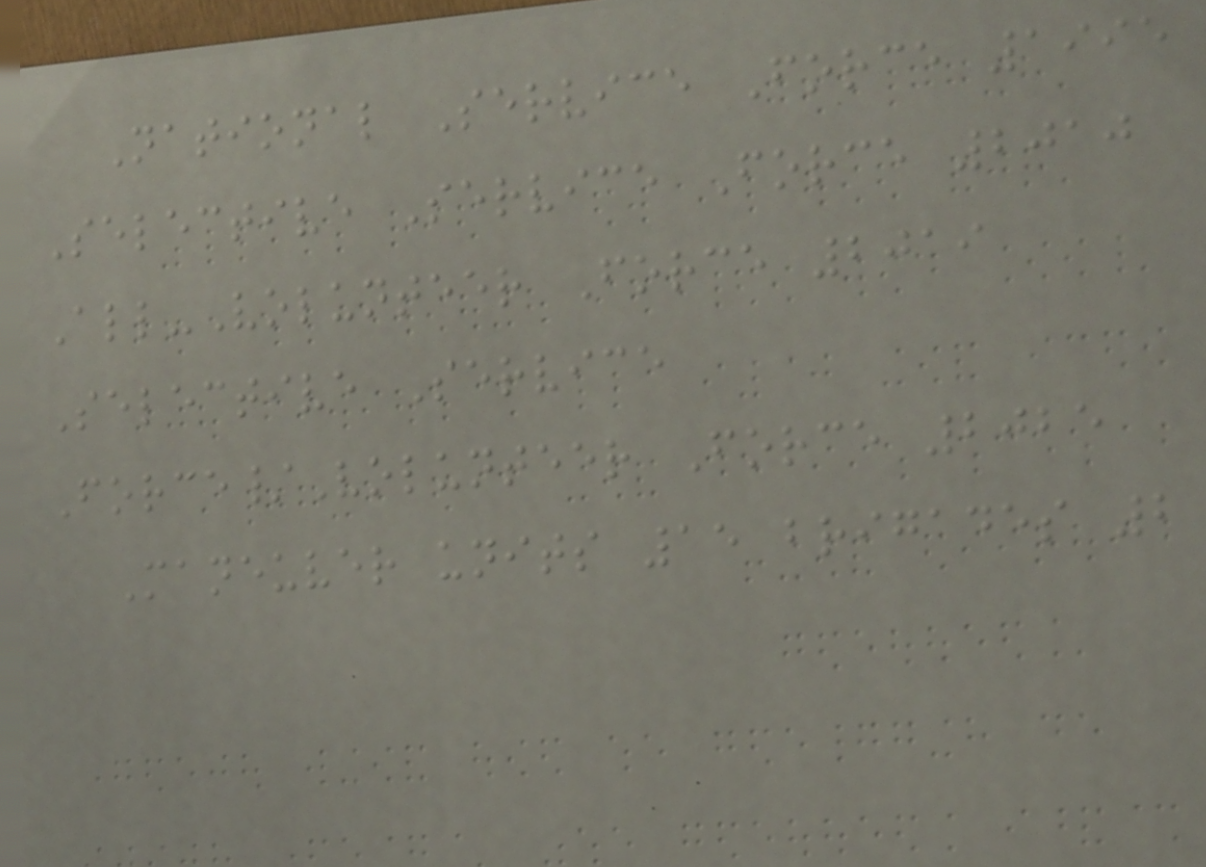National Service Force 1995
Selective Service Force 2010
All-Volunteer Force 2019
Selective Service
Force/Volunteer Force 2025
Maneuver units 15 brigades 2
